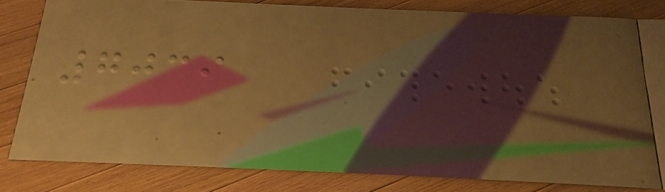7039
